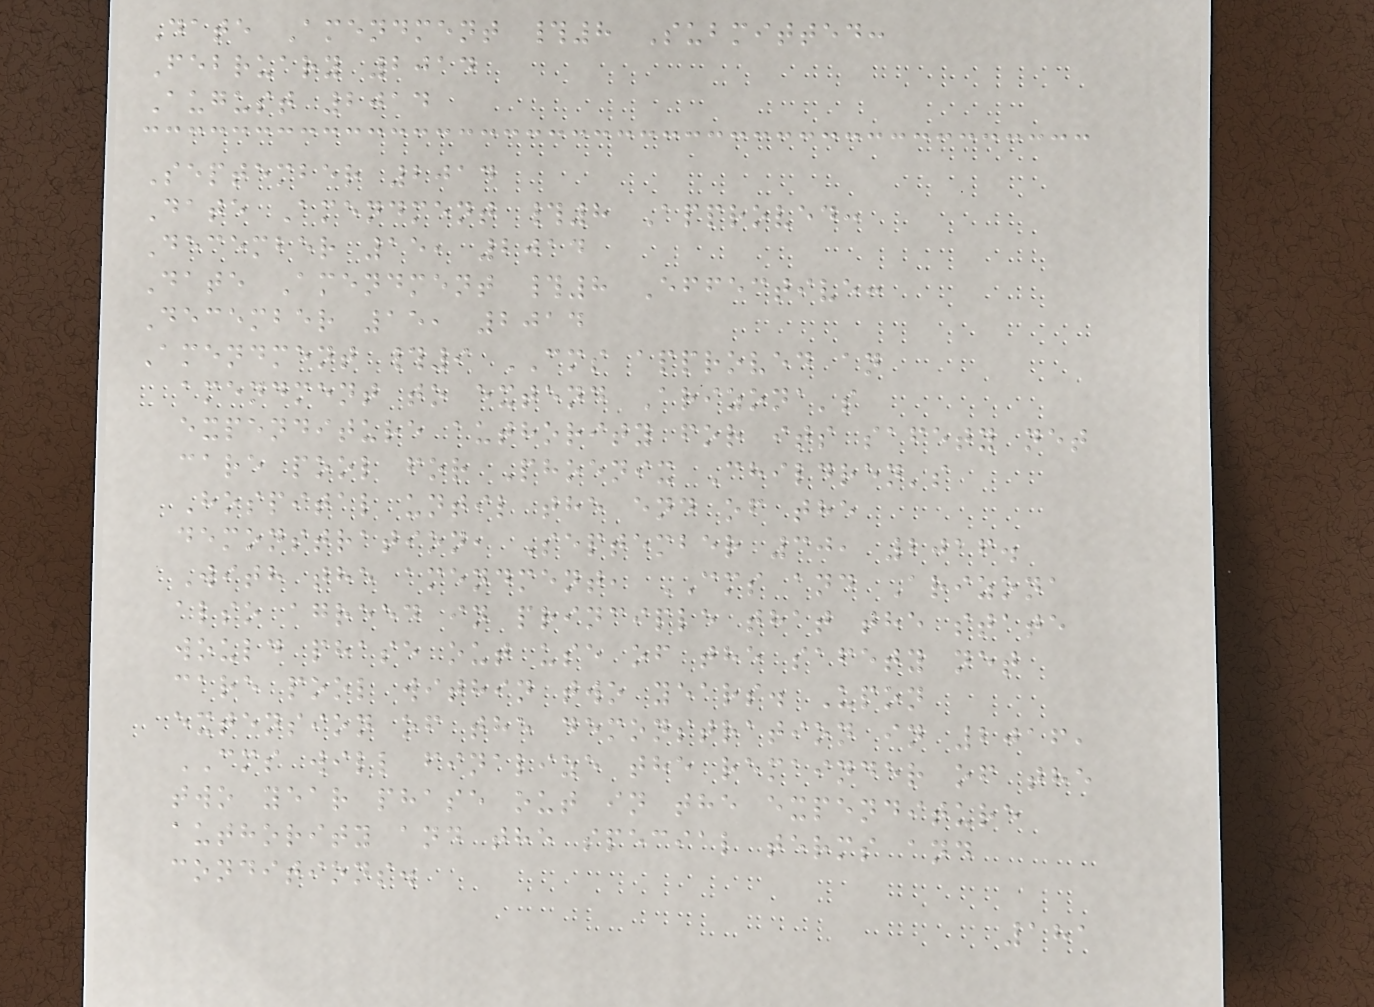Date Amendment #8 Submitted:
February 2014
August 2014
September 2014
Date Amendment #8 Approved:
December 15, 2014
Date Amendment #8 Effective:
December 15, 2014
Amendment #9 CMS approved an
amendment to extend Arizona's
expenditure authority for its safety net
care pool for Phoenix Children's
Hospital until the end of the
demonstration, September 30, 2016.
With the amendment, CMS and Arizona
also agreed in principle that the state
would phase out use of the safety net
care pool within two years. Upon
extension of the demonstration in 2016,
CMS will finalize the remainder of the
two year phase out in the expenditure
authority and the special terms and
conditions.
181
